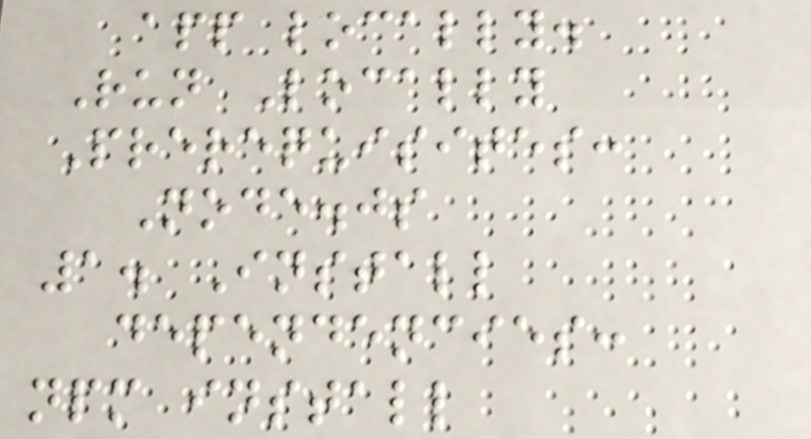app locally.
Run Locally
Prerequisites:
Node.js
1. Install
dependencies:
npm install
